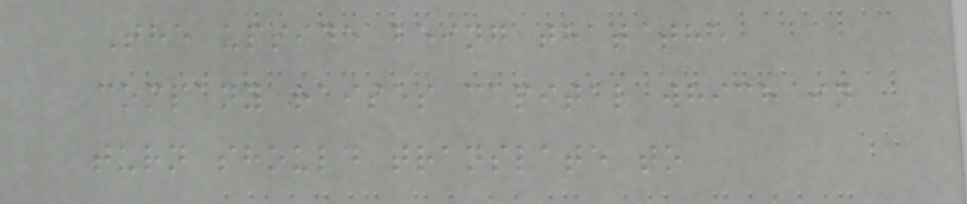The upside being that the
company raises capital which in
turn should translate to
